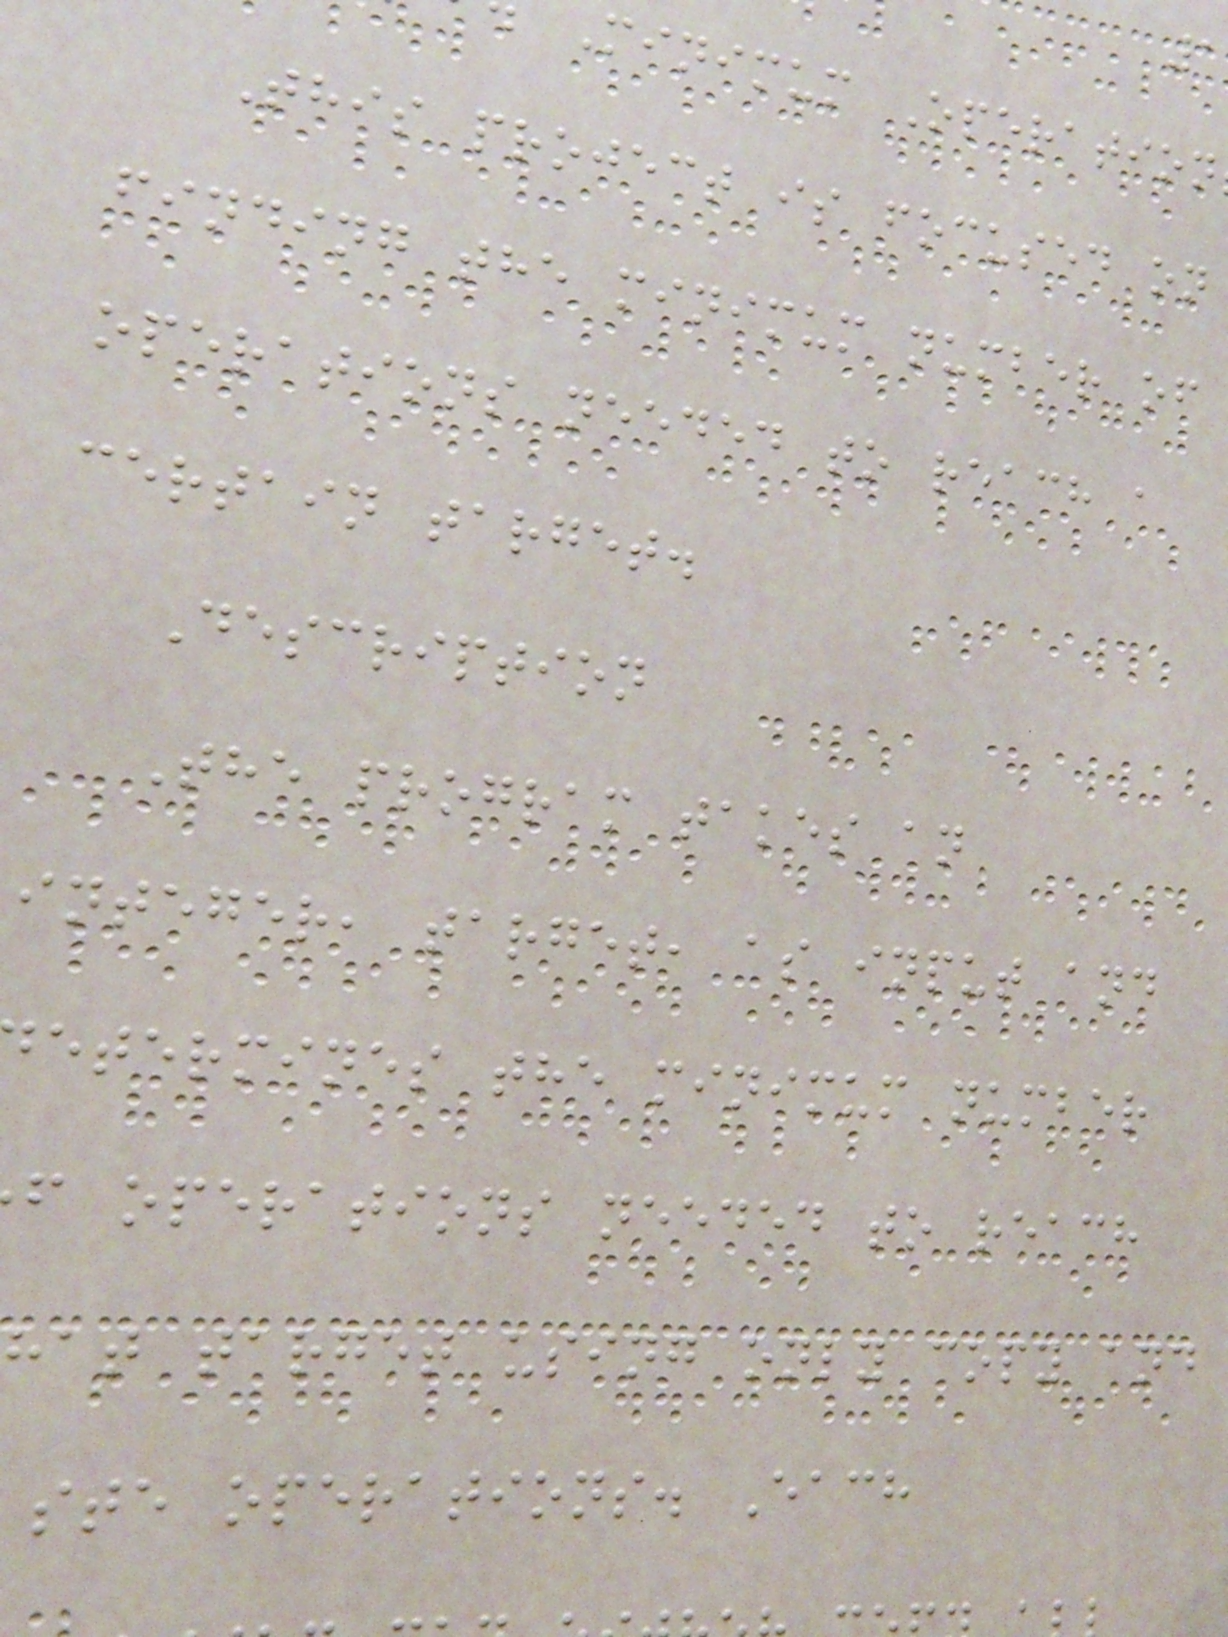Minimum Operation
This project is focused on
finding the minimum number of
operations needed to reach a
certain target.
Description
The program takes an
integer, target, as input and
etermines the minimum number
f operations needed to reach
hat target using only copy and
ste operations. Each
